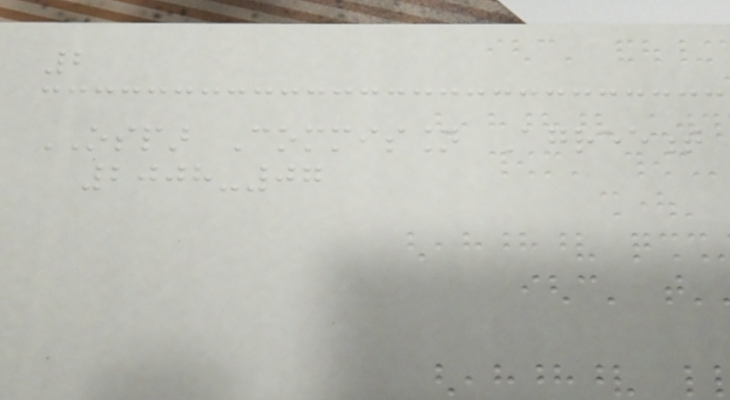2
OSPAR Commission Agreement
2008-07
